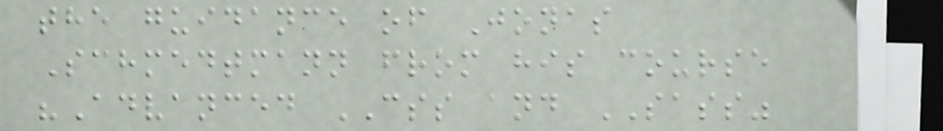the guidance of Jonas
Schmedtmann from his course
"Advanced CSS and SASS"
